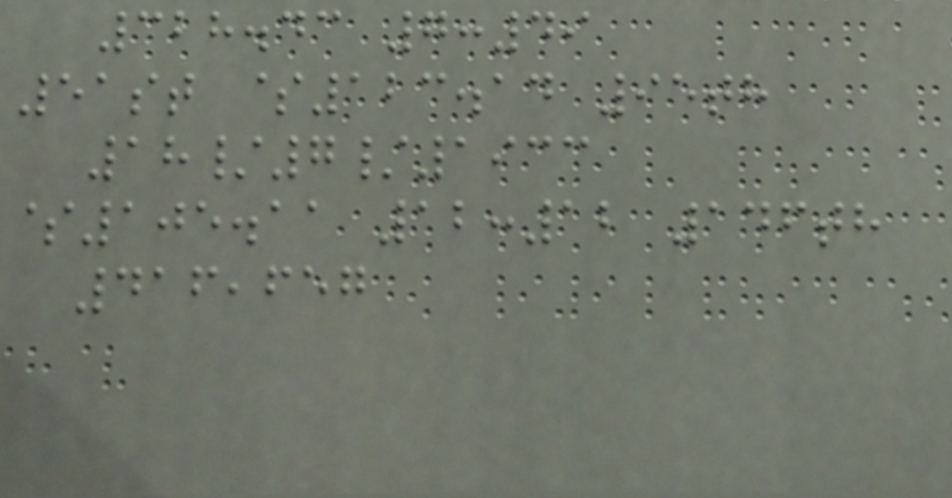328.43 7:49
51st $123.14 95th
18/7/1933
$105.11 12:12 146th
416,657
